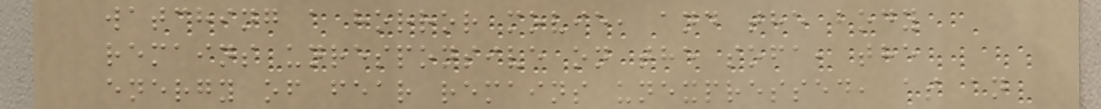watching a horror movie, and the body
remains unresponsive on the sofa, the
energy of fear remains unexpressed, as an
